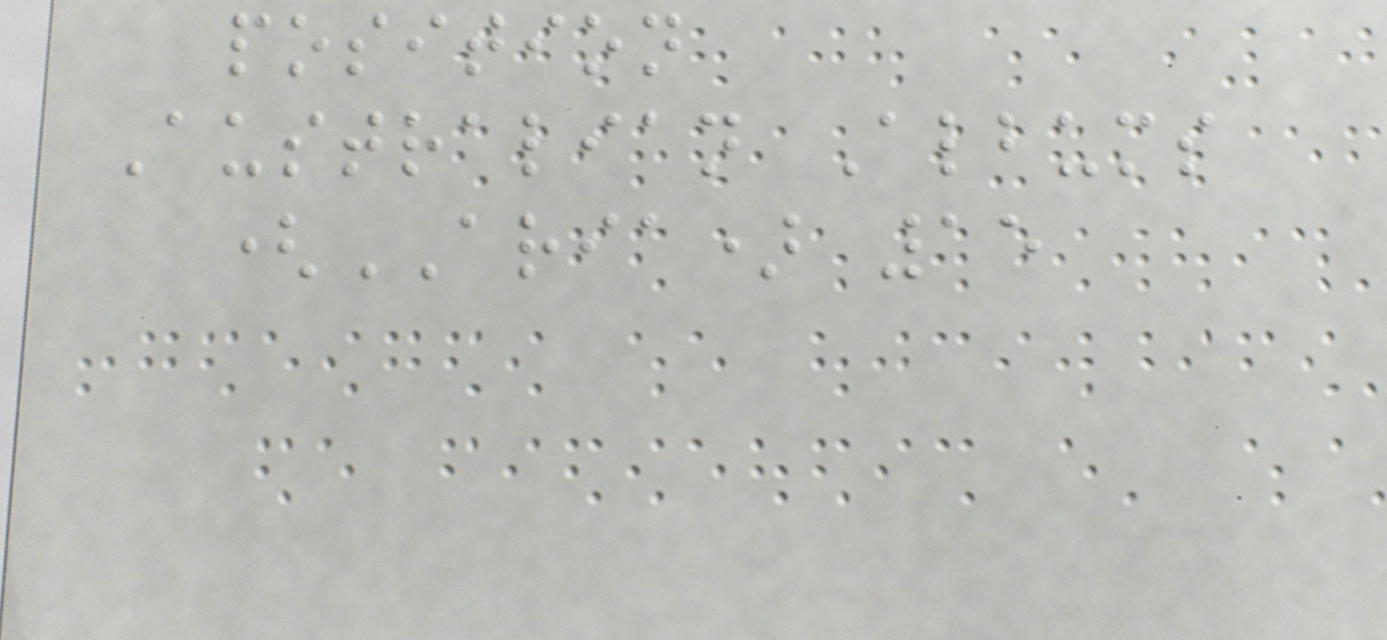position
Australian Albums
(ARIA) 15
